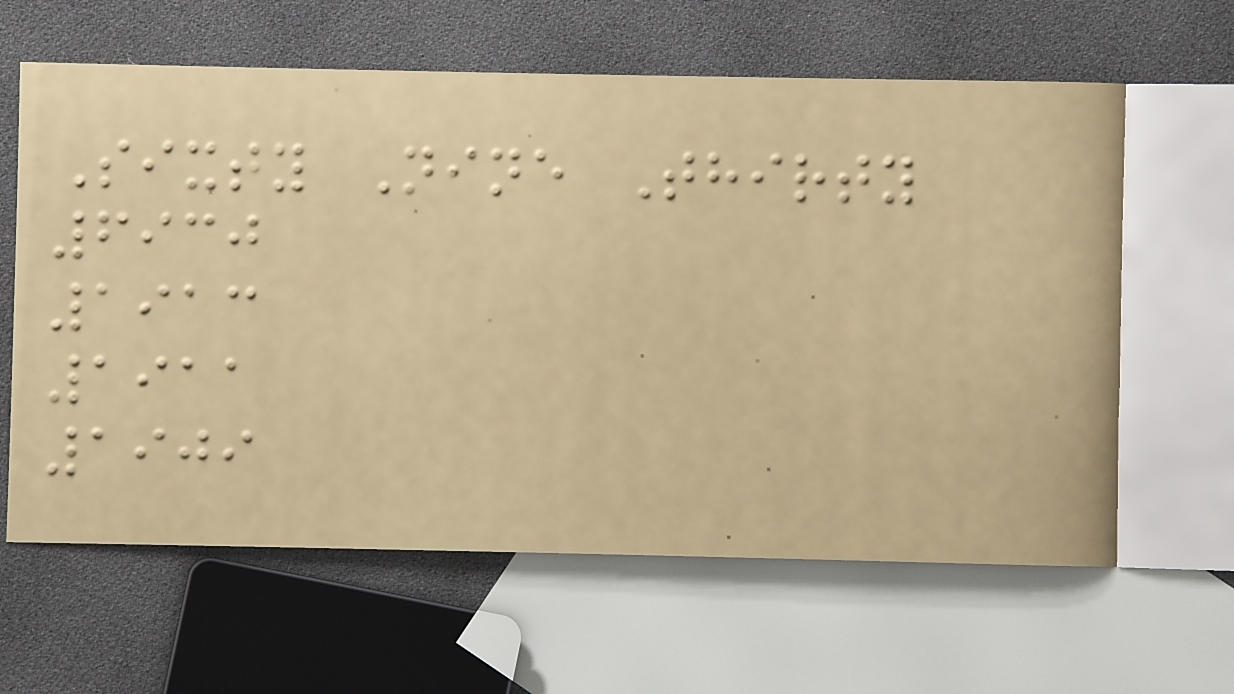Sixty Nine Thirty
6930
1913
1911
1909
